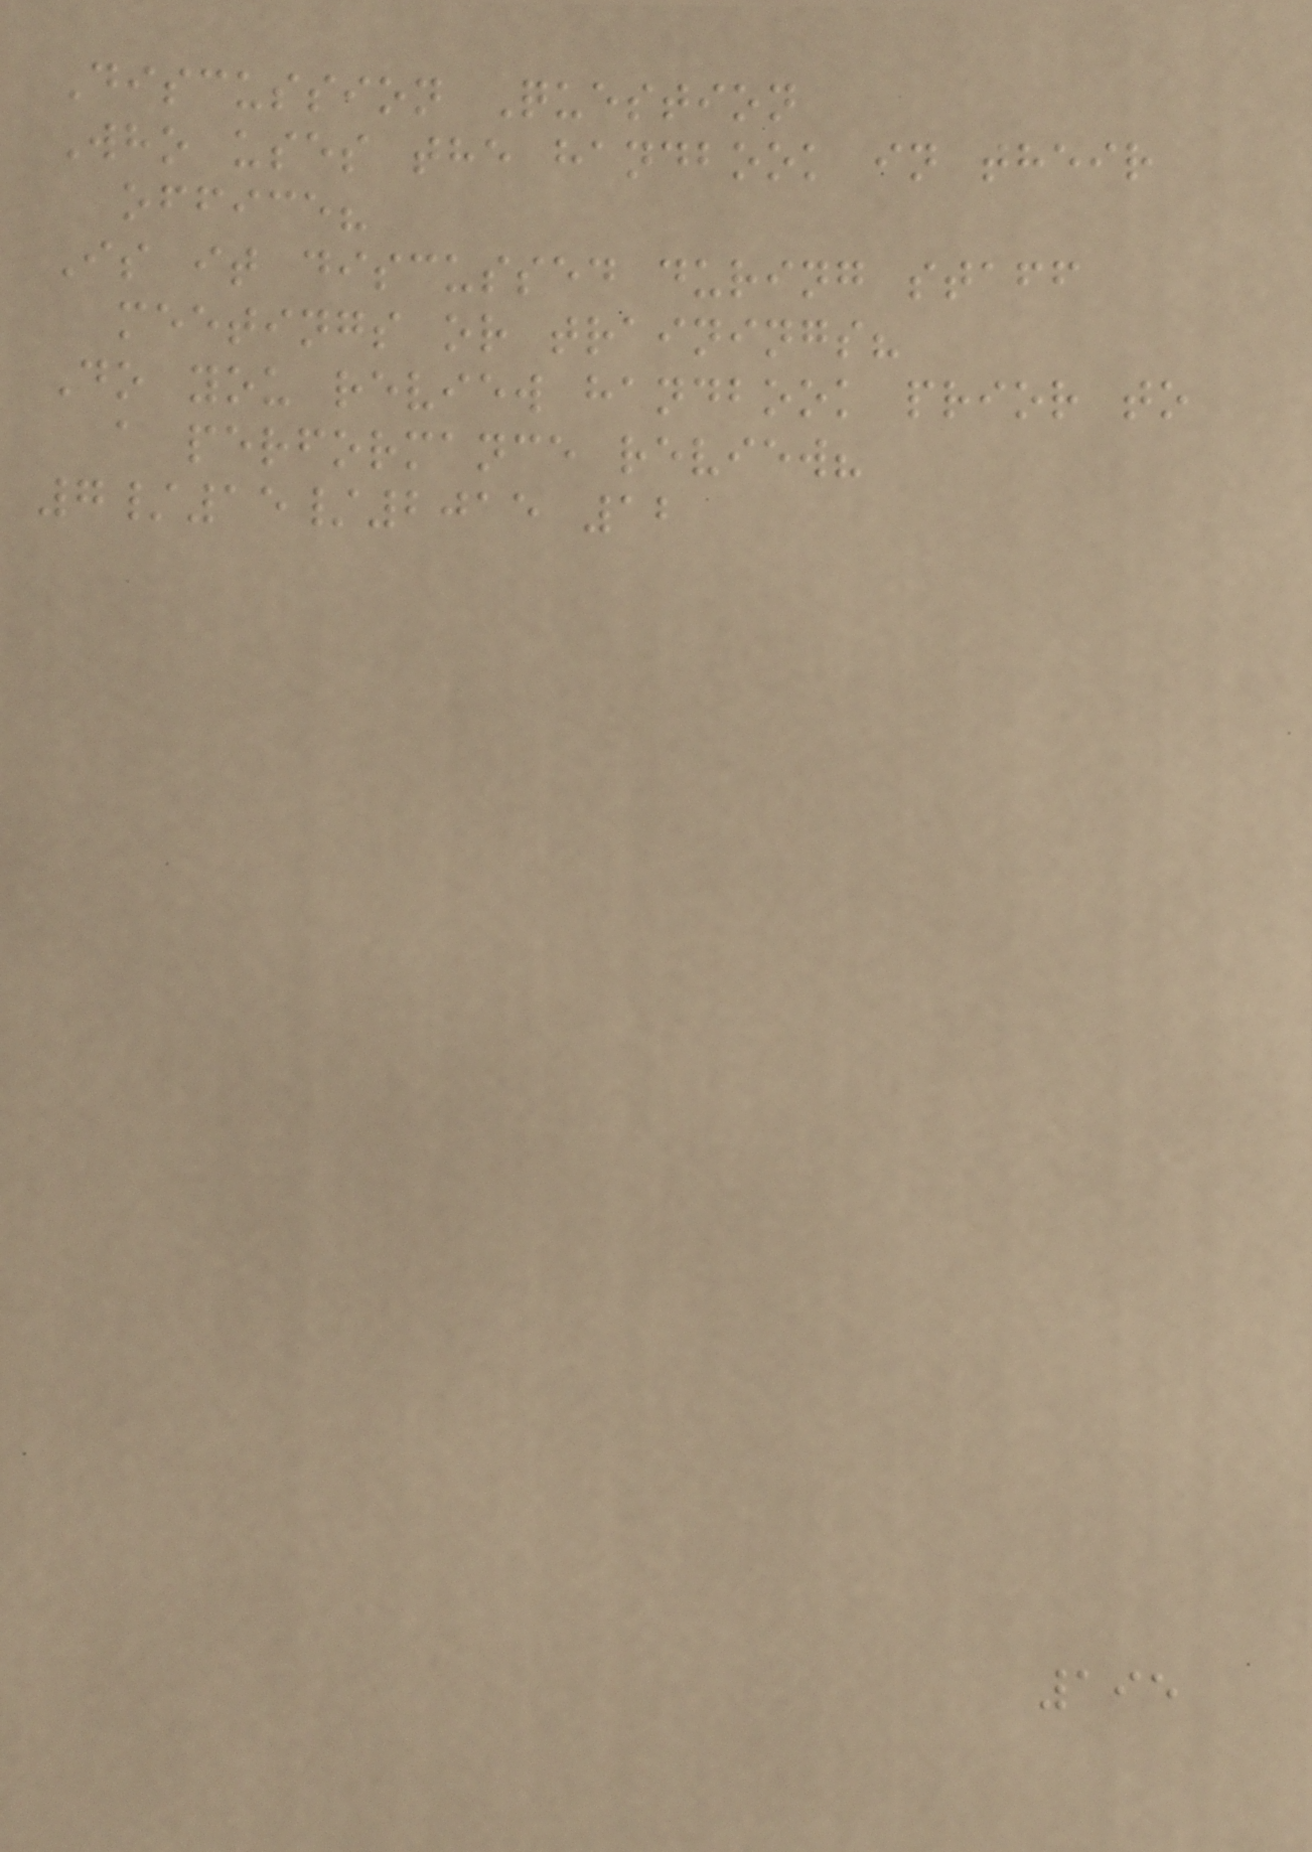Discussion Question
Who uses the handbook in their
office?
Is it discussed during staff
meetings or trainings?
Do you review handbook prior to
a performance review?
7/15/2015 12
195
